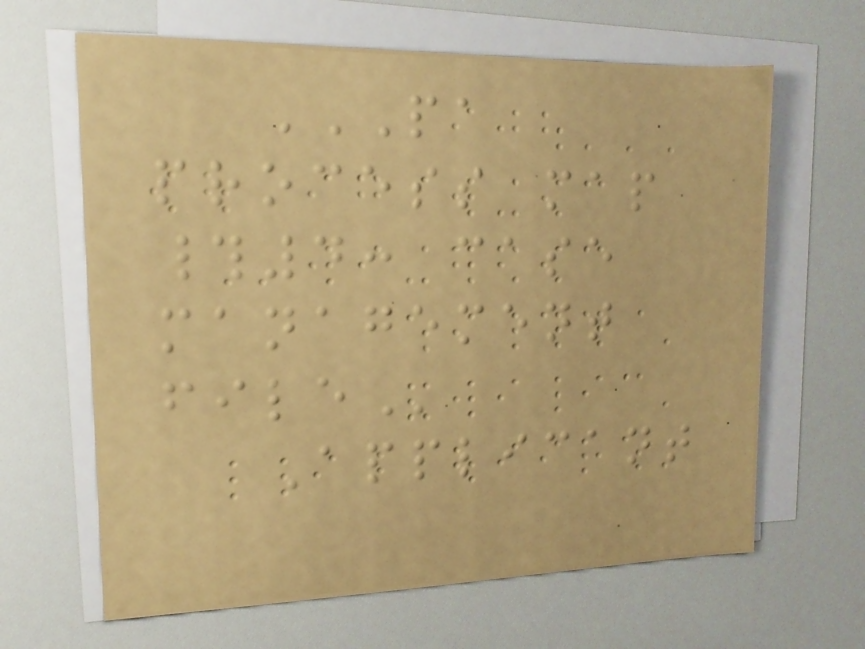PA
PROCESS MAP
#4: CASE
MANAGEMENT
FILE
Applicant
